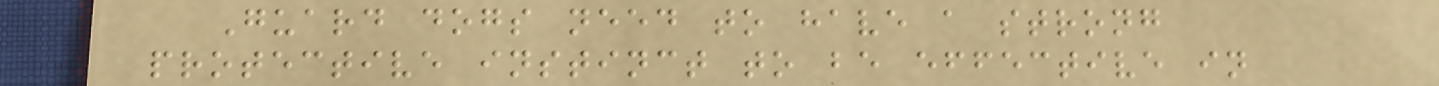Guard dogs need to have a strong
protective instinct to be effective in
